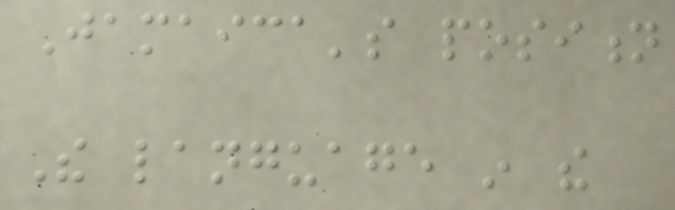Jamaica's position
The language in the
